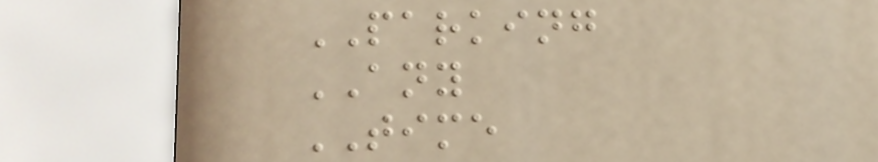PARKING
ANY
TIME
